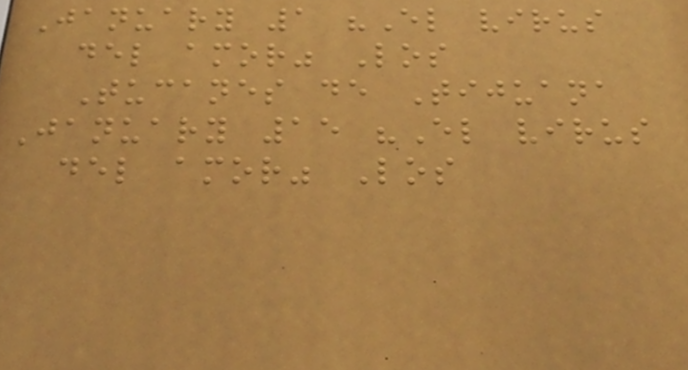January 1 "El virus
del amor" Los
Tucanes de Tijuana
January 15 "El virus
del amor" Los
